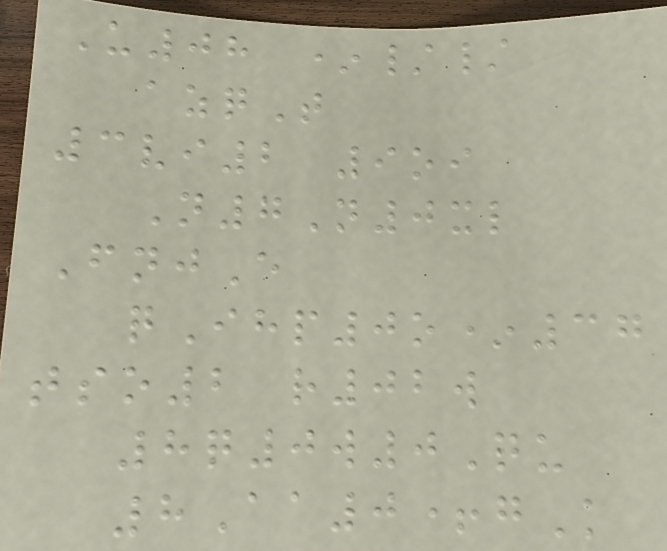U08 *//
azqT
3vi2 9oi
N7N0xl
FnjE
qIhp0o*37
tso2 r02w
8q0w0Qu
8Aa0+gK
